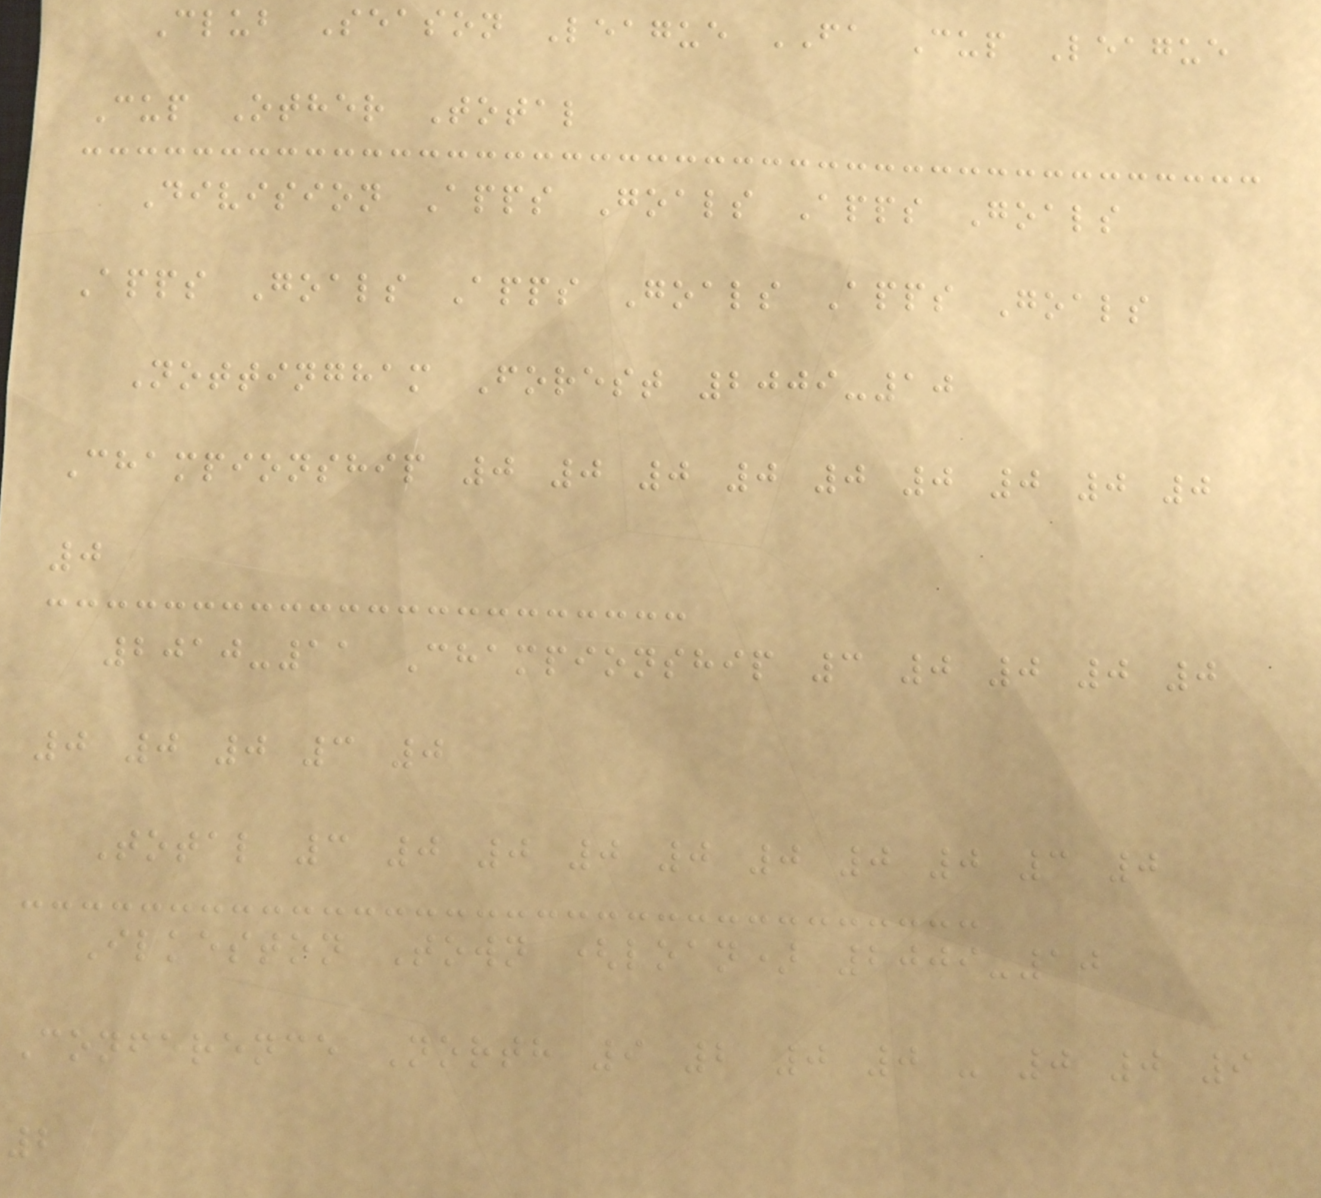Club Season League FA Cup League
Cup Other Total
Division Apps Goals Apps Goals
Apps Goals Apps Goals Apps Goals
Nottingham Forest 2009-10
Championship 0 0 0 0 0 0 0 0 0
0
2010-11 Championship 3 0 0 0 0
0 0 0 3 0
Total 3 0 0 0 0 0 0 0 3 0
Ilkeston Town (loan) 2009-10
Conference North 9 2 0 0 - 0 0 9
2
